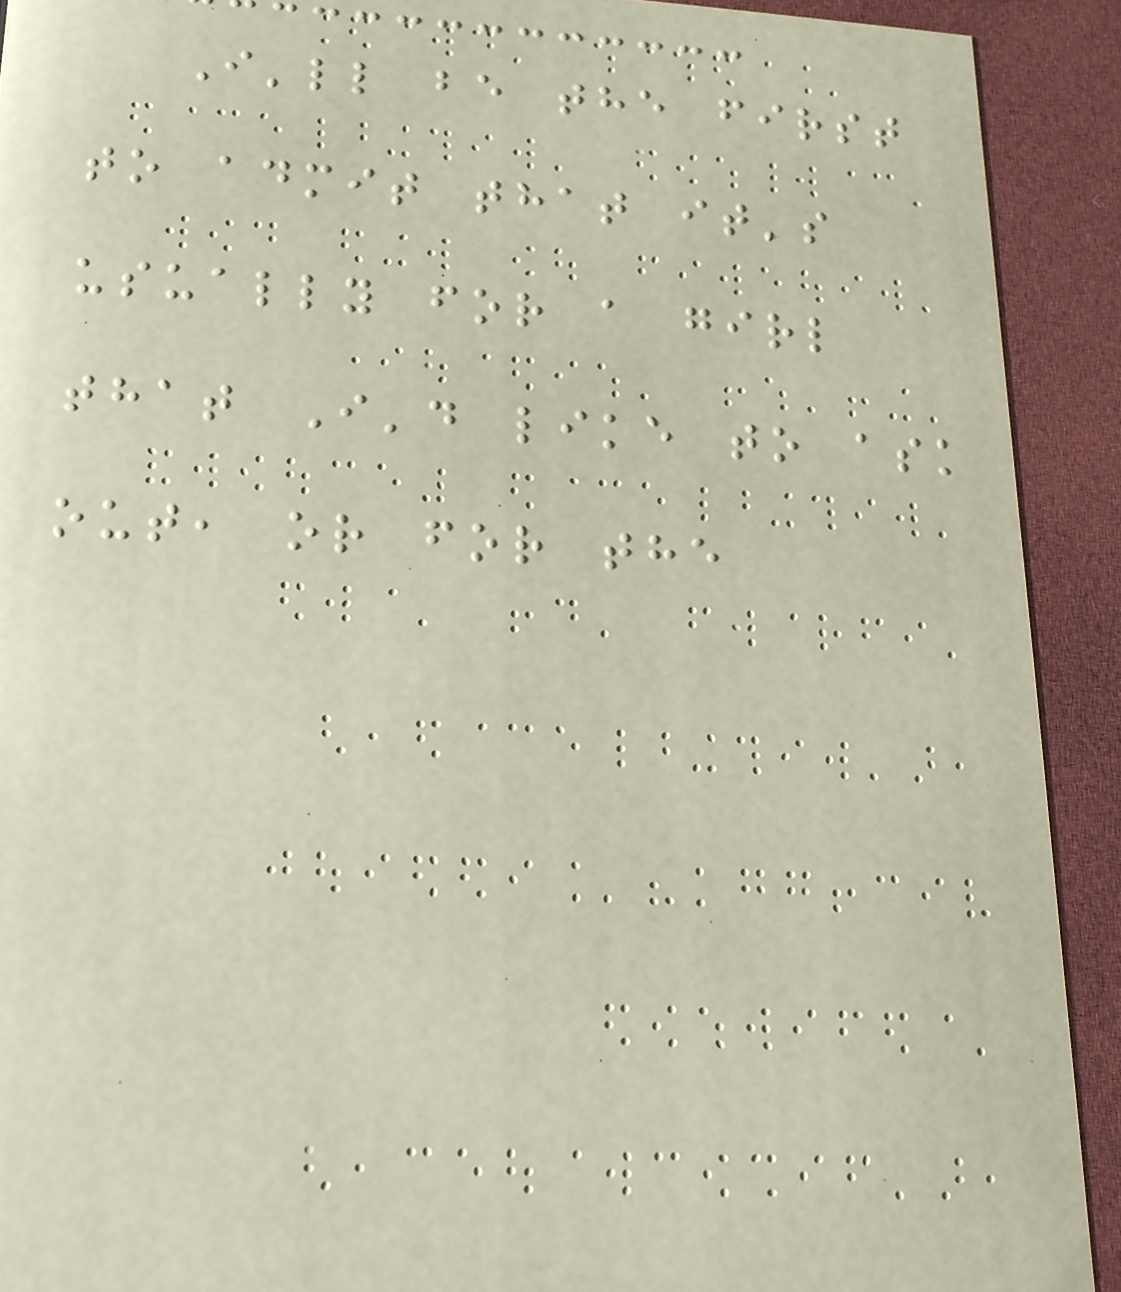I'll be the first
to admit that it's
usually for a girl
that I'd like to ask
out, or for the
